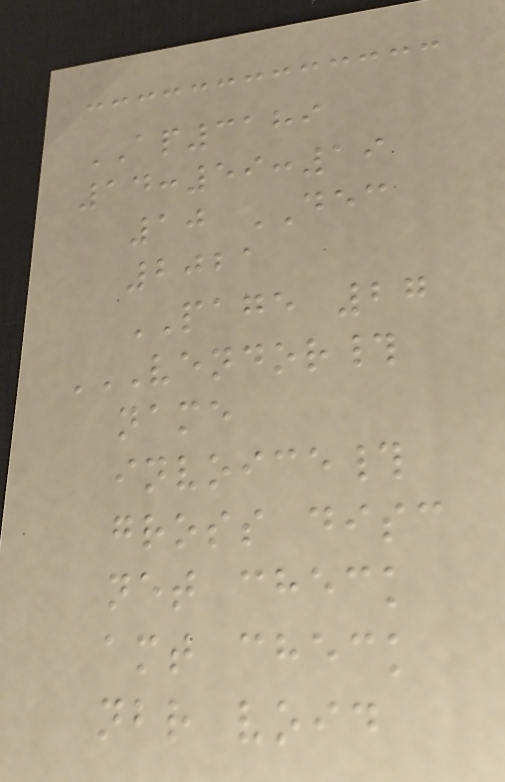AP3189
14:59:19
10 DEC
2021
PAGE 27
VENDOR#
NAME
INVOICE#
GROSS DISC
NET CHECK
AMT CHECK
NBR VOID
